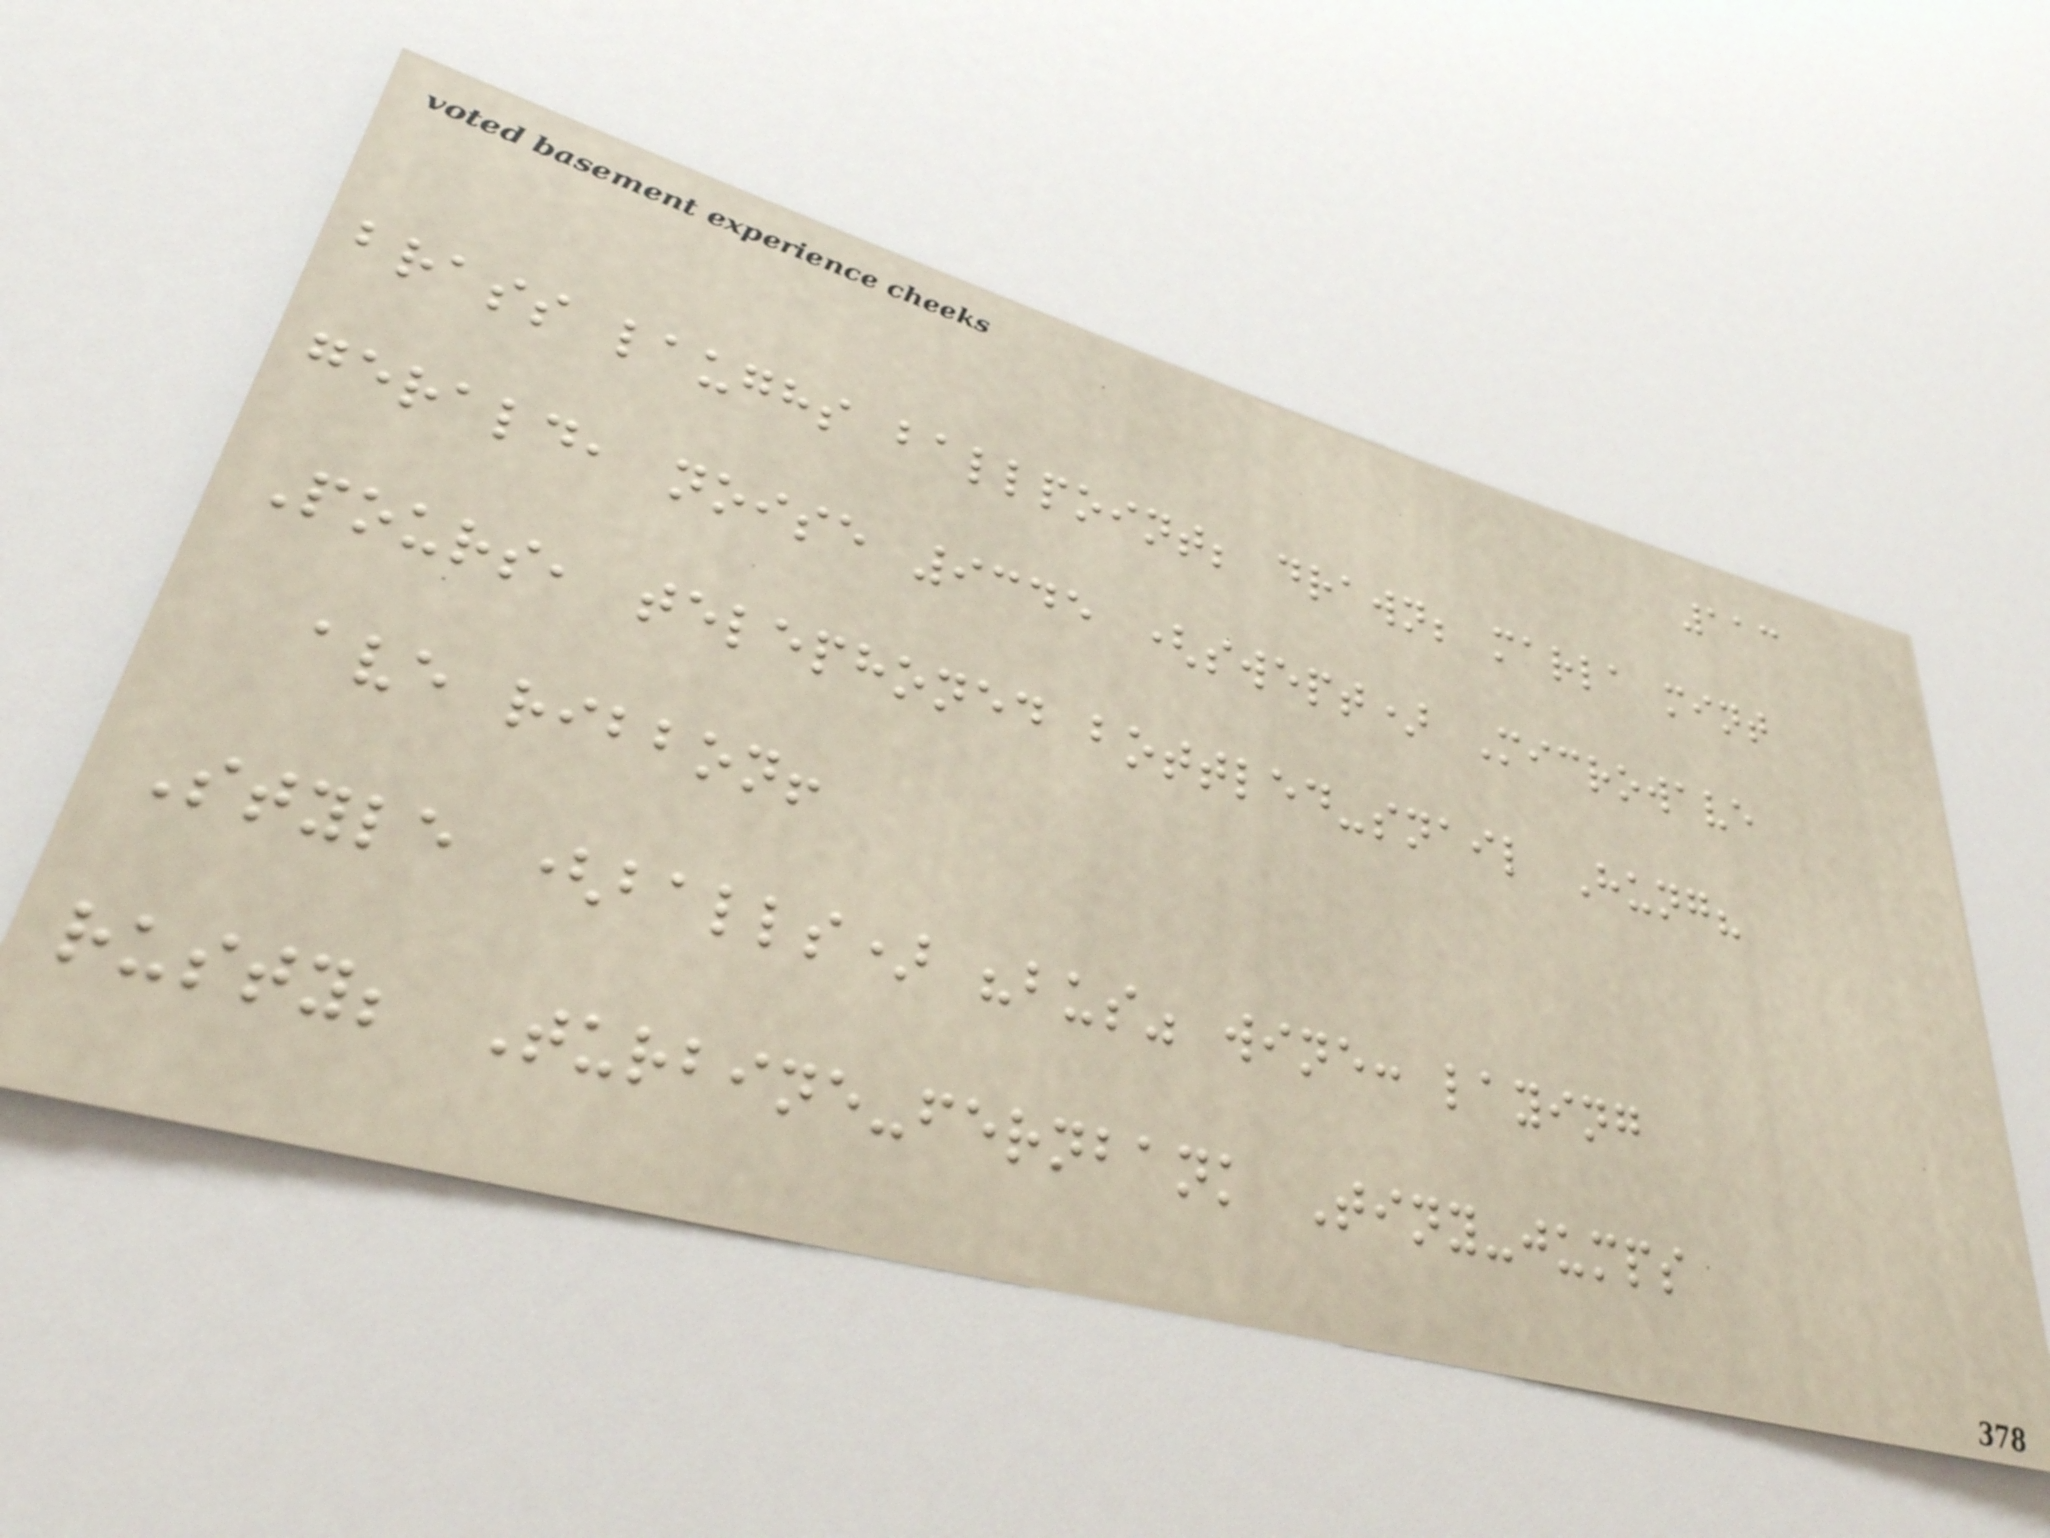113
brass laughs ballpoint; drawn; marla mint
gerald, noise 9345 (swept) Microwave
Pours, telephoned bottled-snail Hung?
ave ribbon!
Style (balls) "bus" wine: laying
rusty; Turbine-fernbank Tiny-jumps
